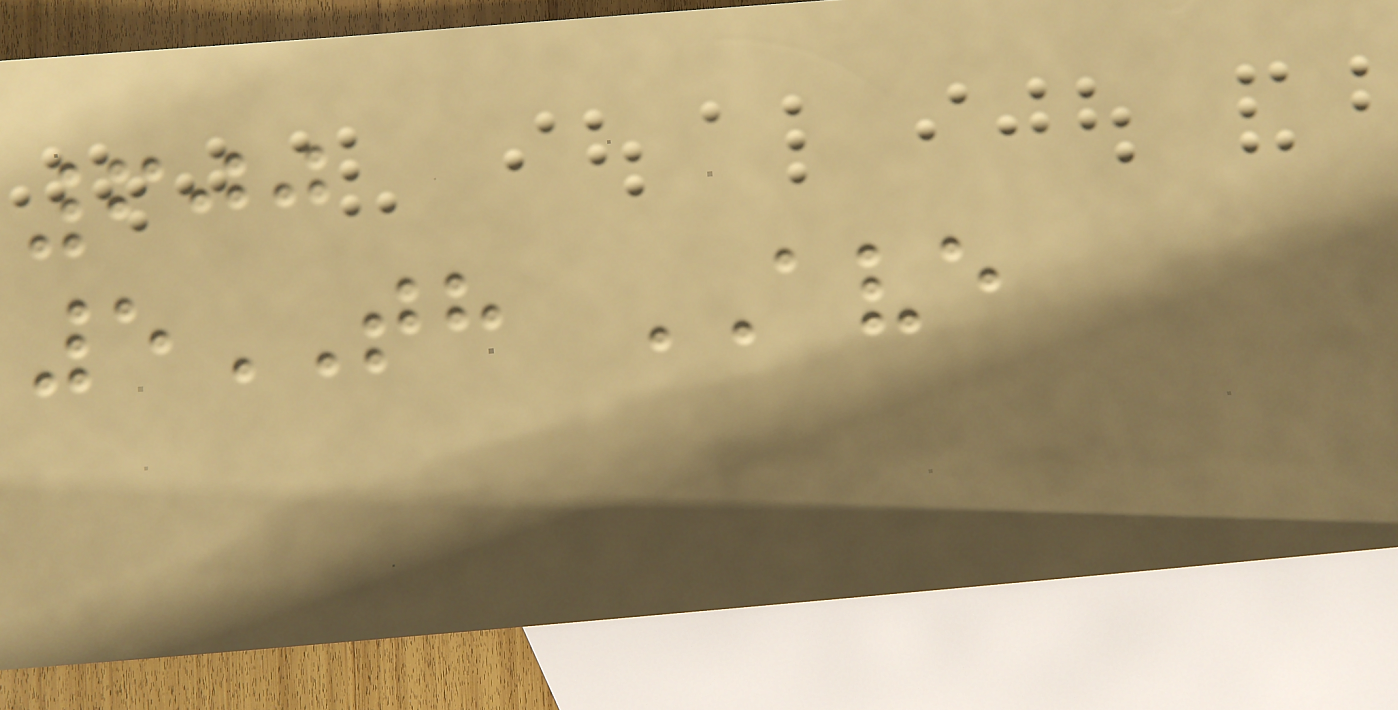600
5TH AVE
